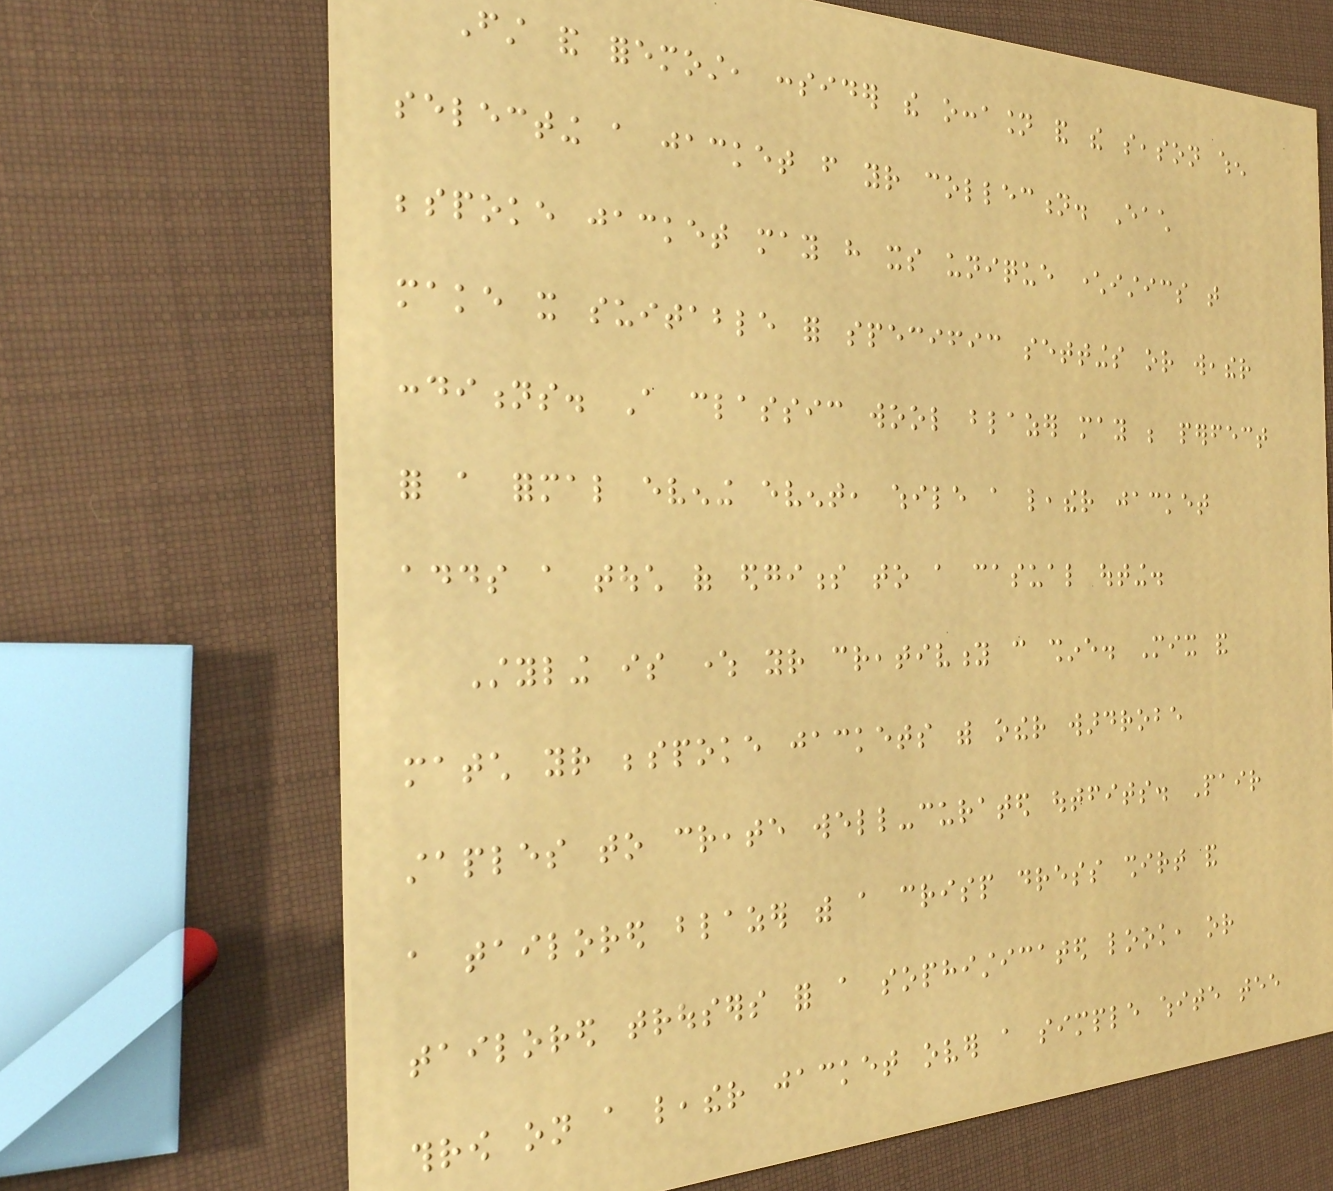First and foremost, consider the occasion and the season when
selecting a jacket from your collection. Each
bespoke jacket may have its unique characteristics that
make it suitable for specific settings or weather
conditions. A classic wool blazer may be perfect
for a formal evening event, while a leather jacket
adds a touch of edginess to a casual outing.
Styling is where your creativity can shine. Mix and
match your bespoke jackets with other wardrobe
staples to create well-curated outfits. Pair
a tailored blazer with a crisp dress shirt and
tailored trousers for a sophisticated look, or
throw on a leather jacket over a simple white tee
